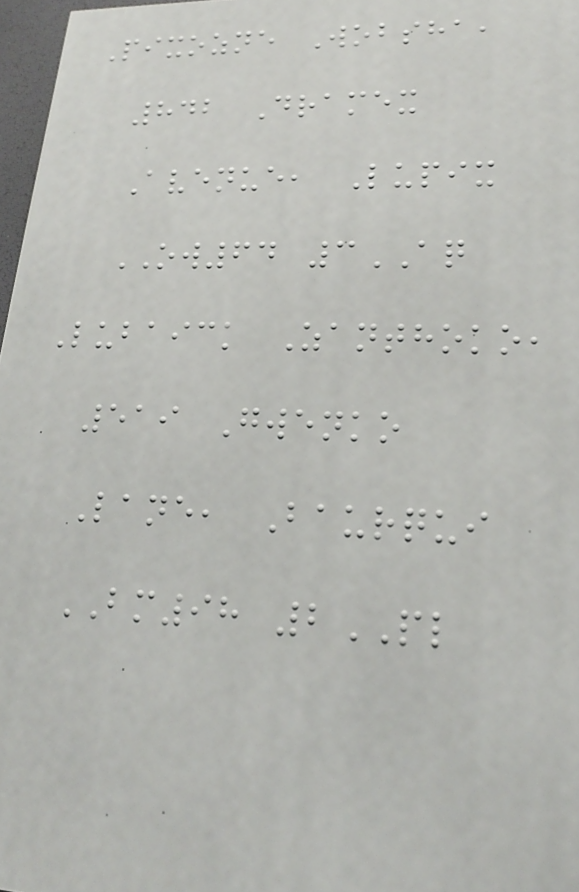Pixozne Wobsha,
842 Dramex
Avenue, Lupix
OW64 3AQ
Lubaick Zanthoko,
519 Gwenko
Lane, Baurqui
BM98 2PL
